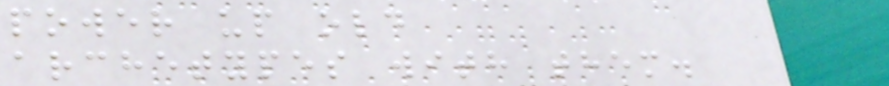power up old
archetypes with them.
